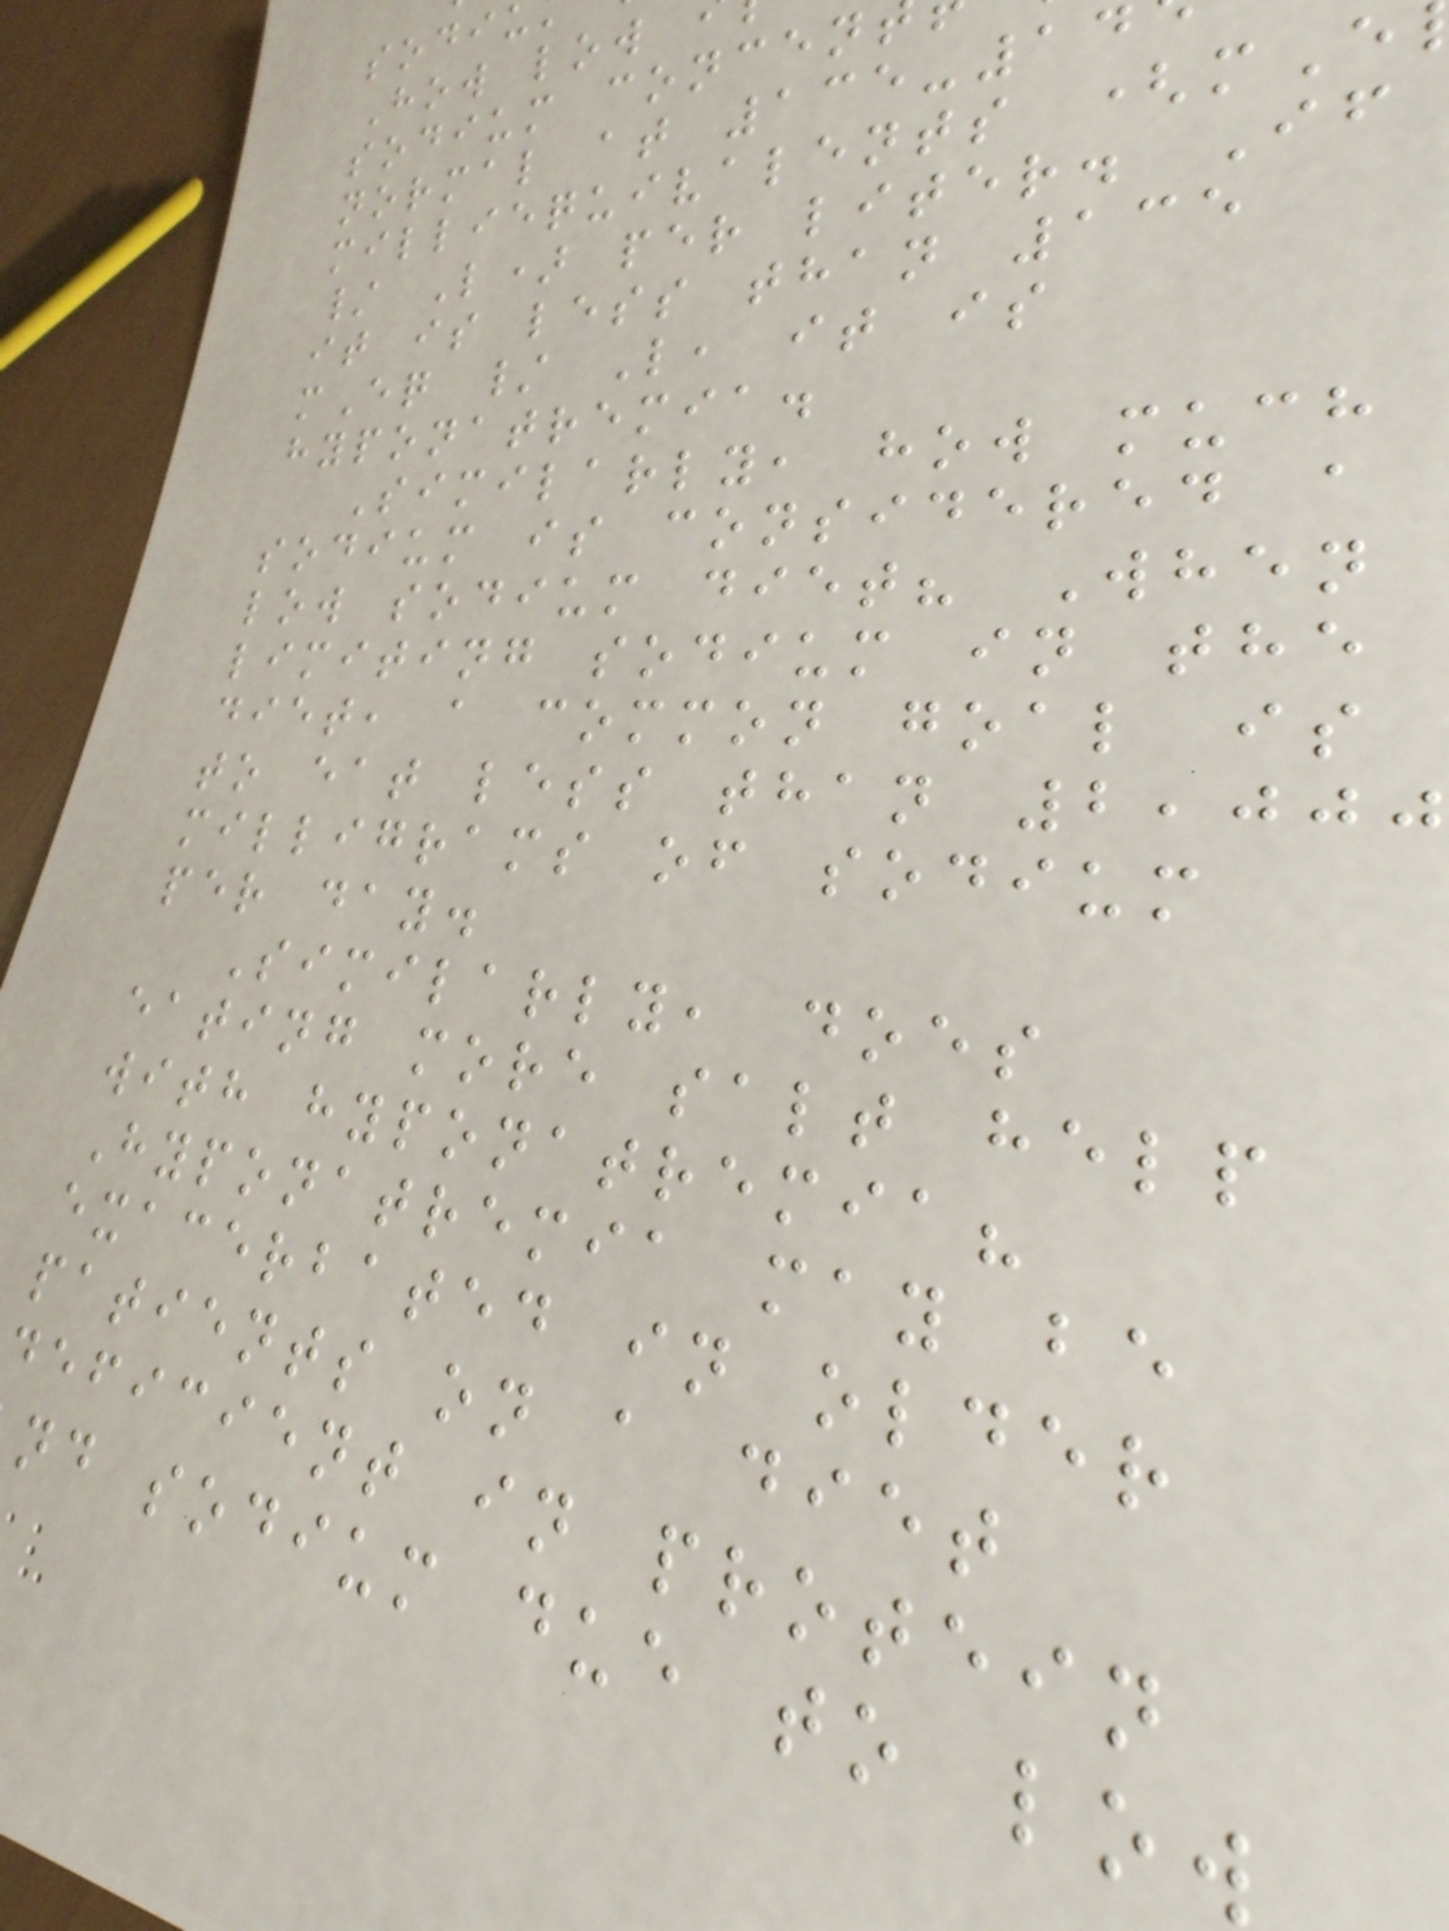How low
sodium concen
normal at 135-14
milliequivalents (mE
/ L) per liter. If
it is less than 135
mEq / L, it is
hyponatremia.
Similarly, how much
sodium is considered a
low sodium diet? When
limiting sodium in the
diet, a common goal is
to eat less than 2,000
milligrams of sodium
per day.
Similarly, does
eating more salt help
with hyponatremia?
Hyponatremia may be
exacerbated in older
patients on a diet
deficient in protein
nd sodium due to low
